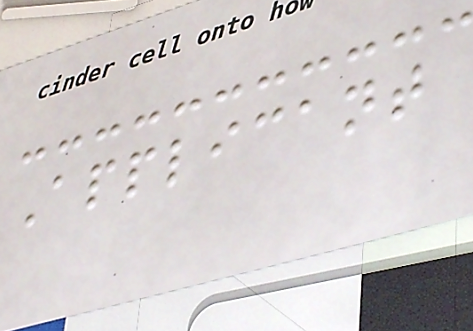Applicant
